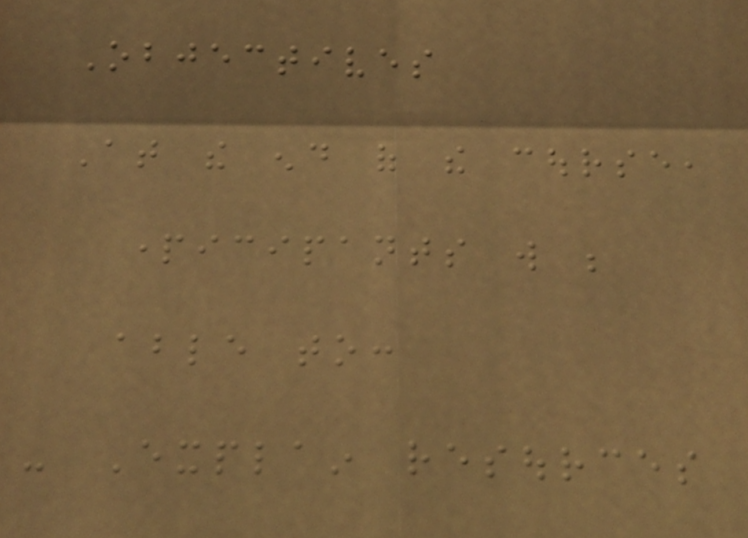Objectives
At the end of the course,
participants will be
able to:
- Explain resources
